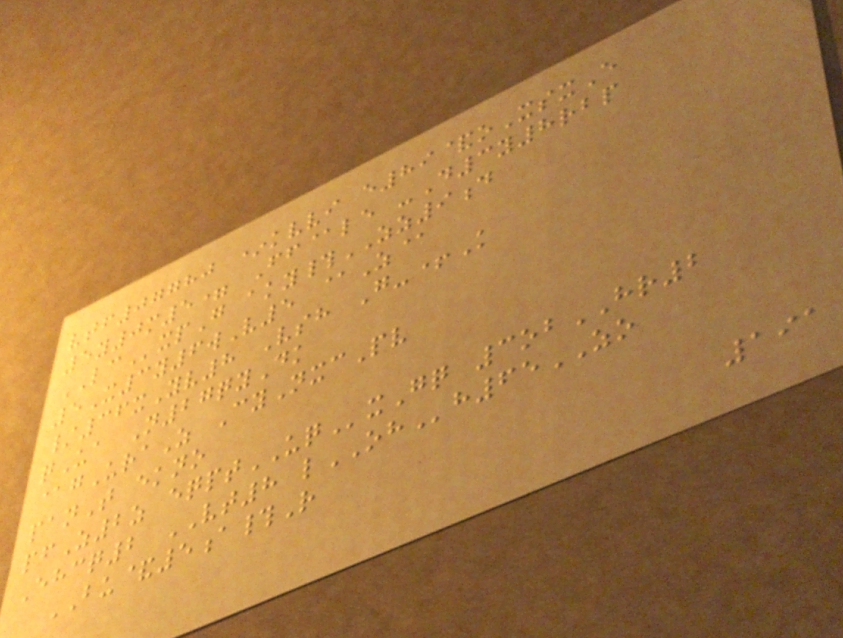vtf07780 *kvvi e89&oXsxE
5y0m5= Ff@le -D3y8rbp
LCxpG aky#ZZ9d
5X3y6wV5 @Z@
/36xYv8 Vsh G-+K
qUa N27qyDk
@gUraZ CyNxcPv
panT ekno
pfZ2z eqptUQxGq 3obHR2
Ehcq2 VT8 lOHh65ZO
BU&5a#R
191
